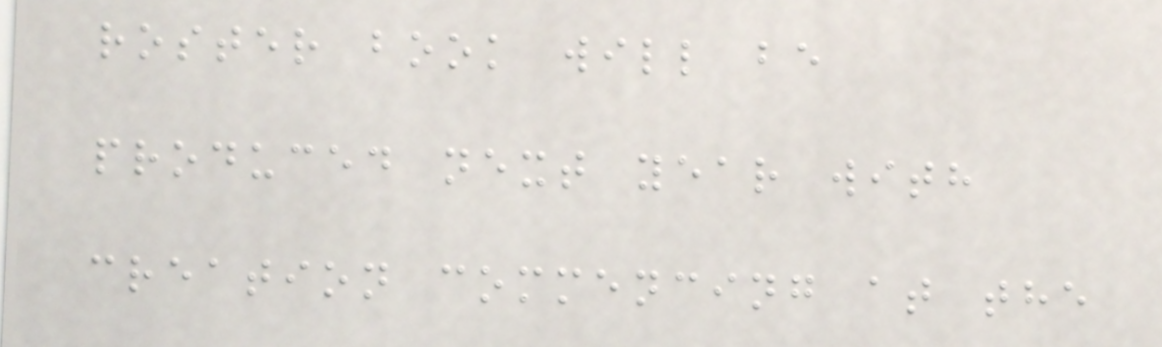roster book will be
produced next year with
creation commencing at the
